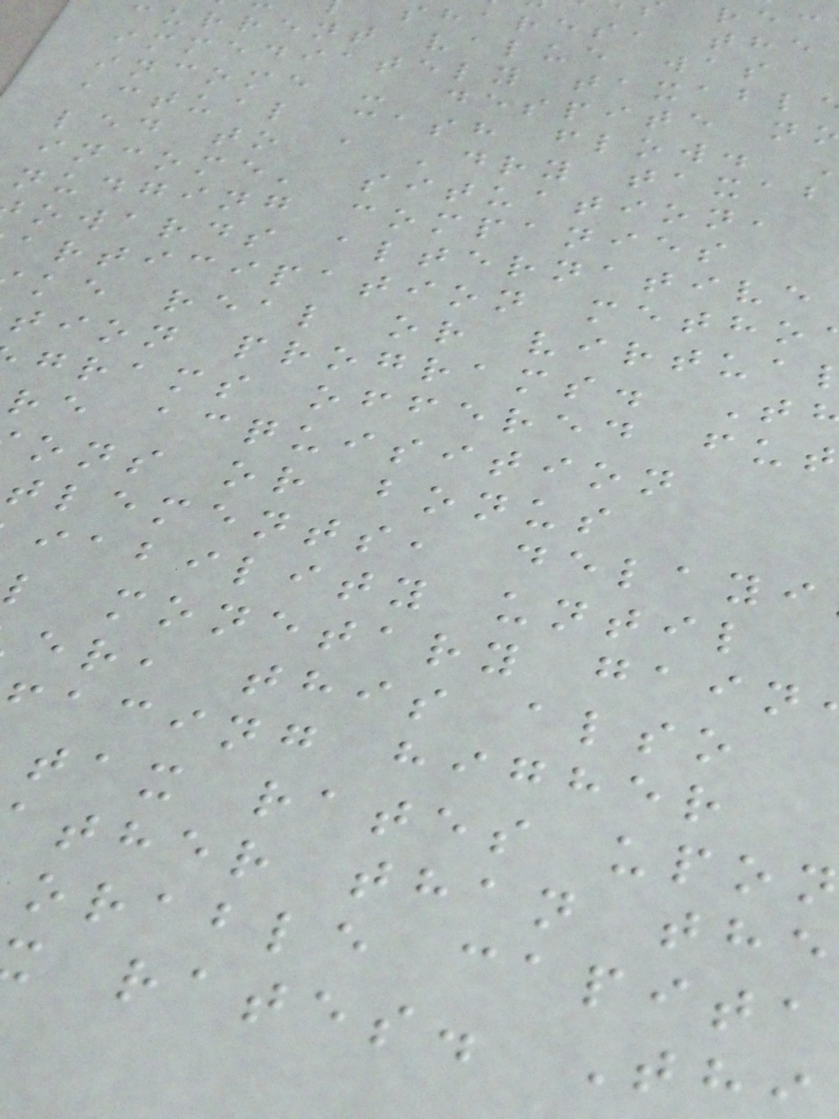shares, the
current value was
immediately taxabl
income - despite n
actual cash flow.
led to a 'dry taxab
income' situation,
nudging companies
owards alternative
articipation metho
ke real or virtua
tion programs. T
grams offered fut
re acquisition
ons or bonus
tlements, delayi
iability until
l monetary gain
er, this also
acing higher
tax rates upon
ther than the
orable capita
rates. Th
